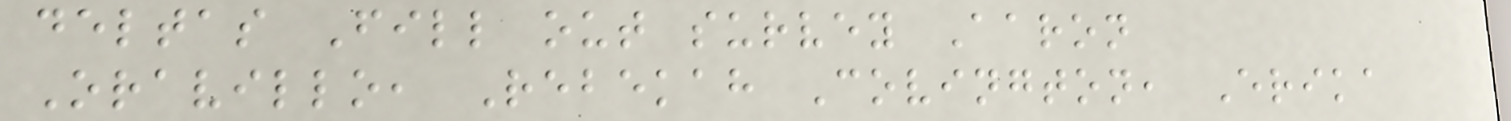deltas Fill out survey Aaron
Oravillo, Rebekah Covington, Erika
